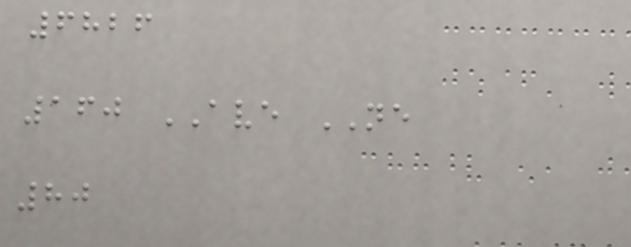6826
160 AVE NE
80
